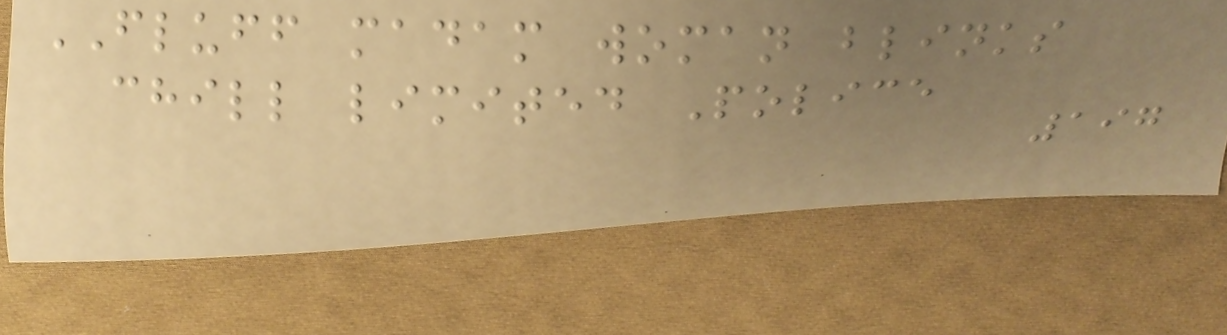FLUFF madam woman blinks
chill limited Police
197
